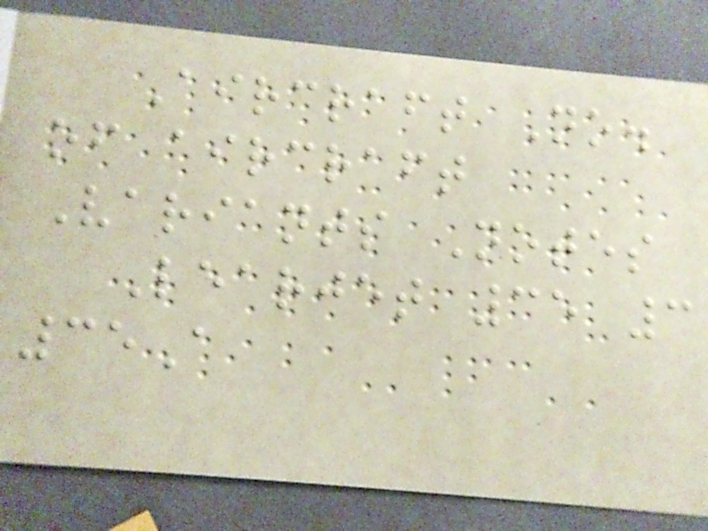Aircraft No.
of aircraft
Variants Notes
Learjet 35 3
35A
